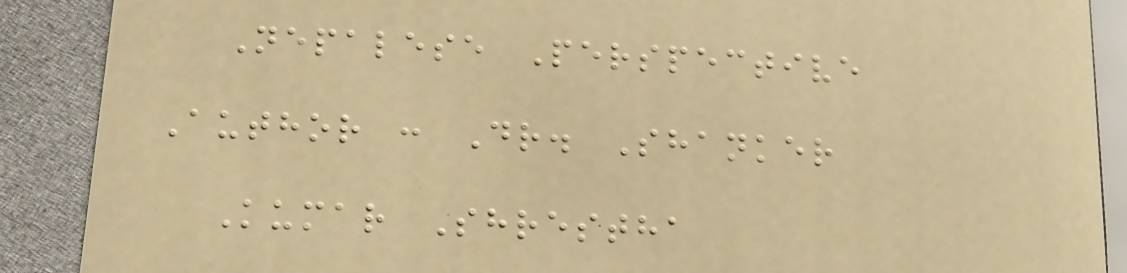Nepalese Perspective
Author : Dr. Shanker
Kumar Shrestha
